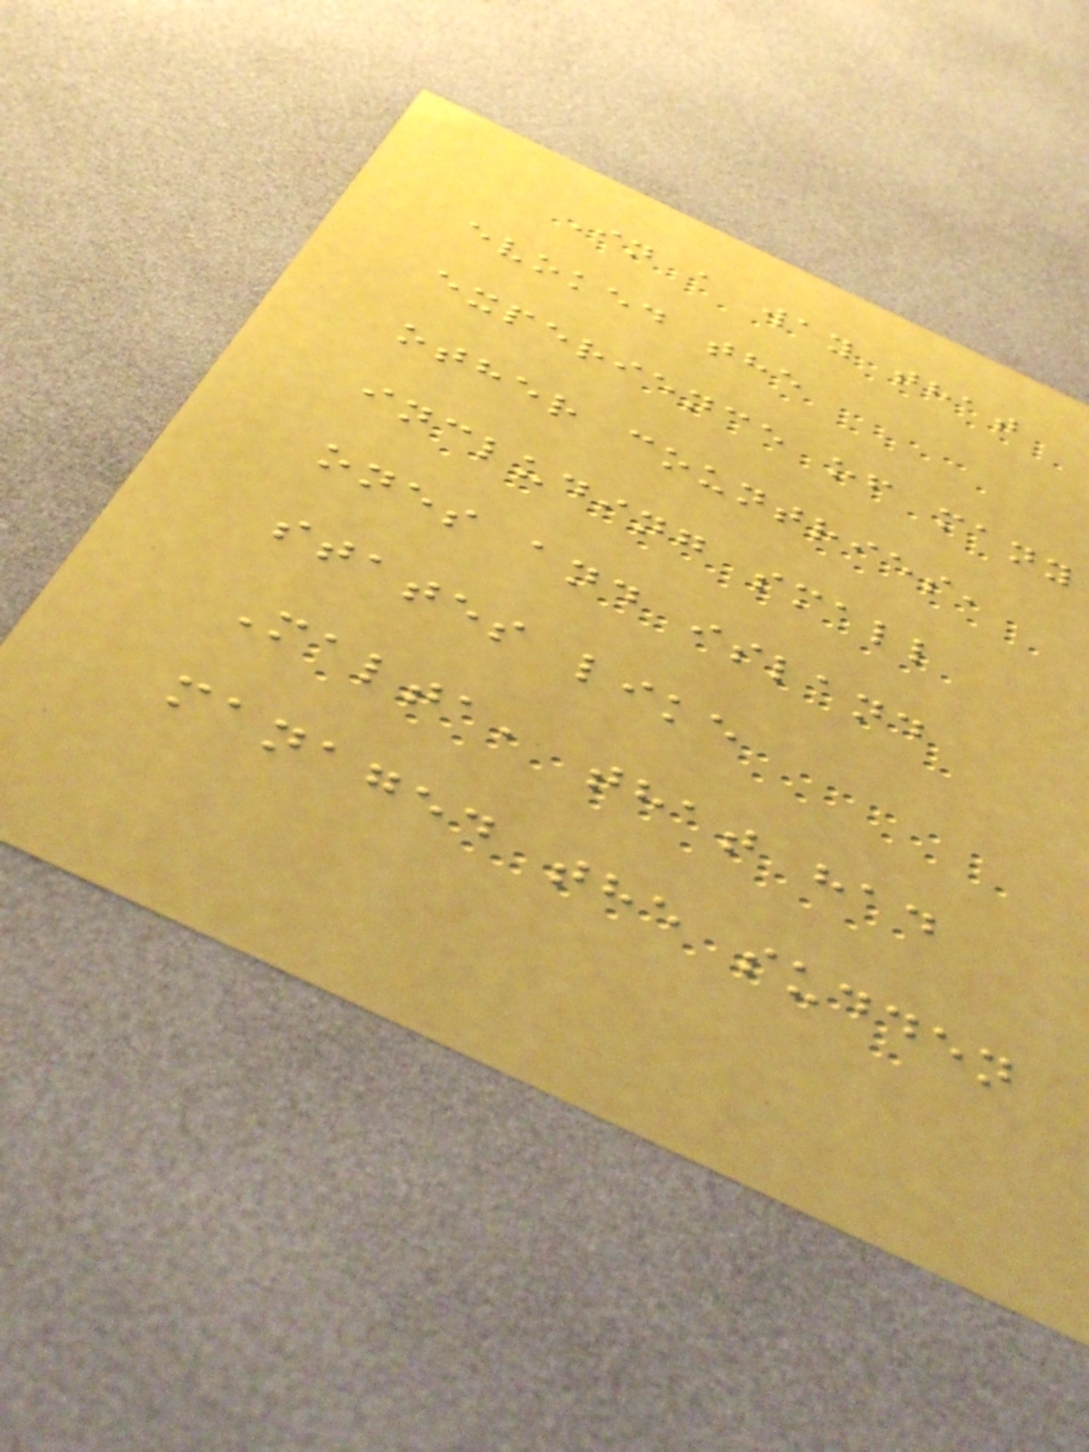In a way that
evoked the
experience of many
other countries,
including small
ones and island
states like
Malta, that had
managed the sudden
